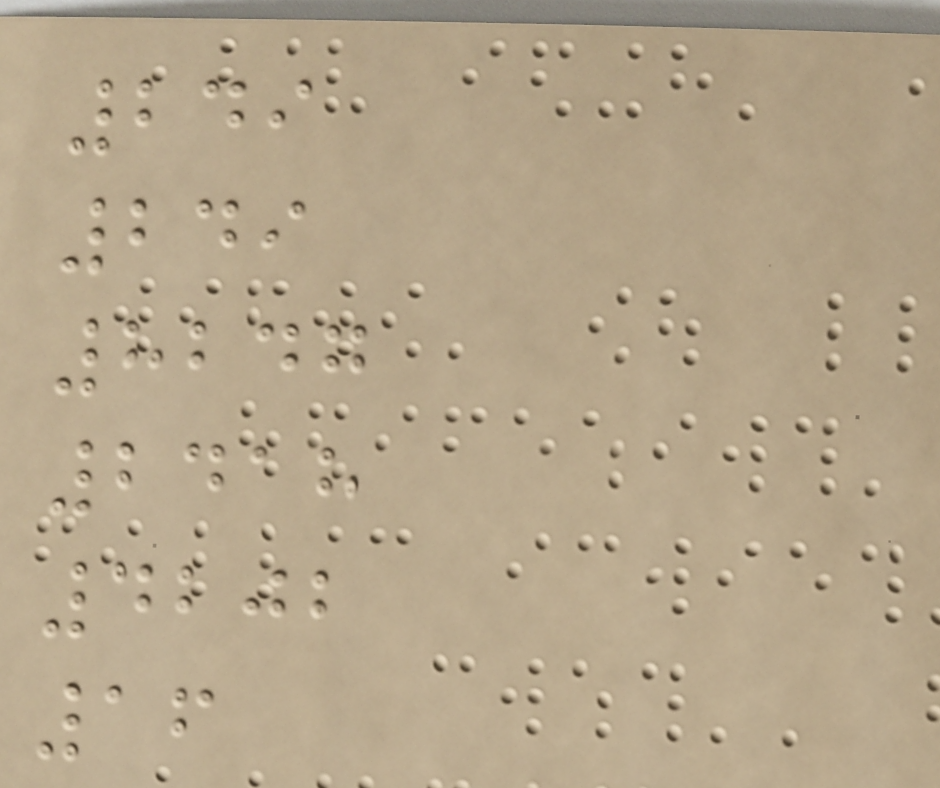249
249
8247
2418
4202
16
